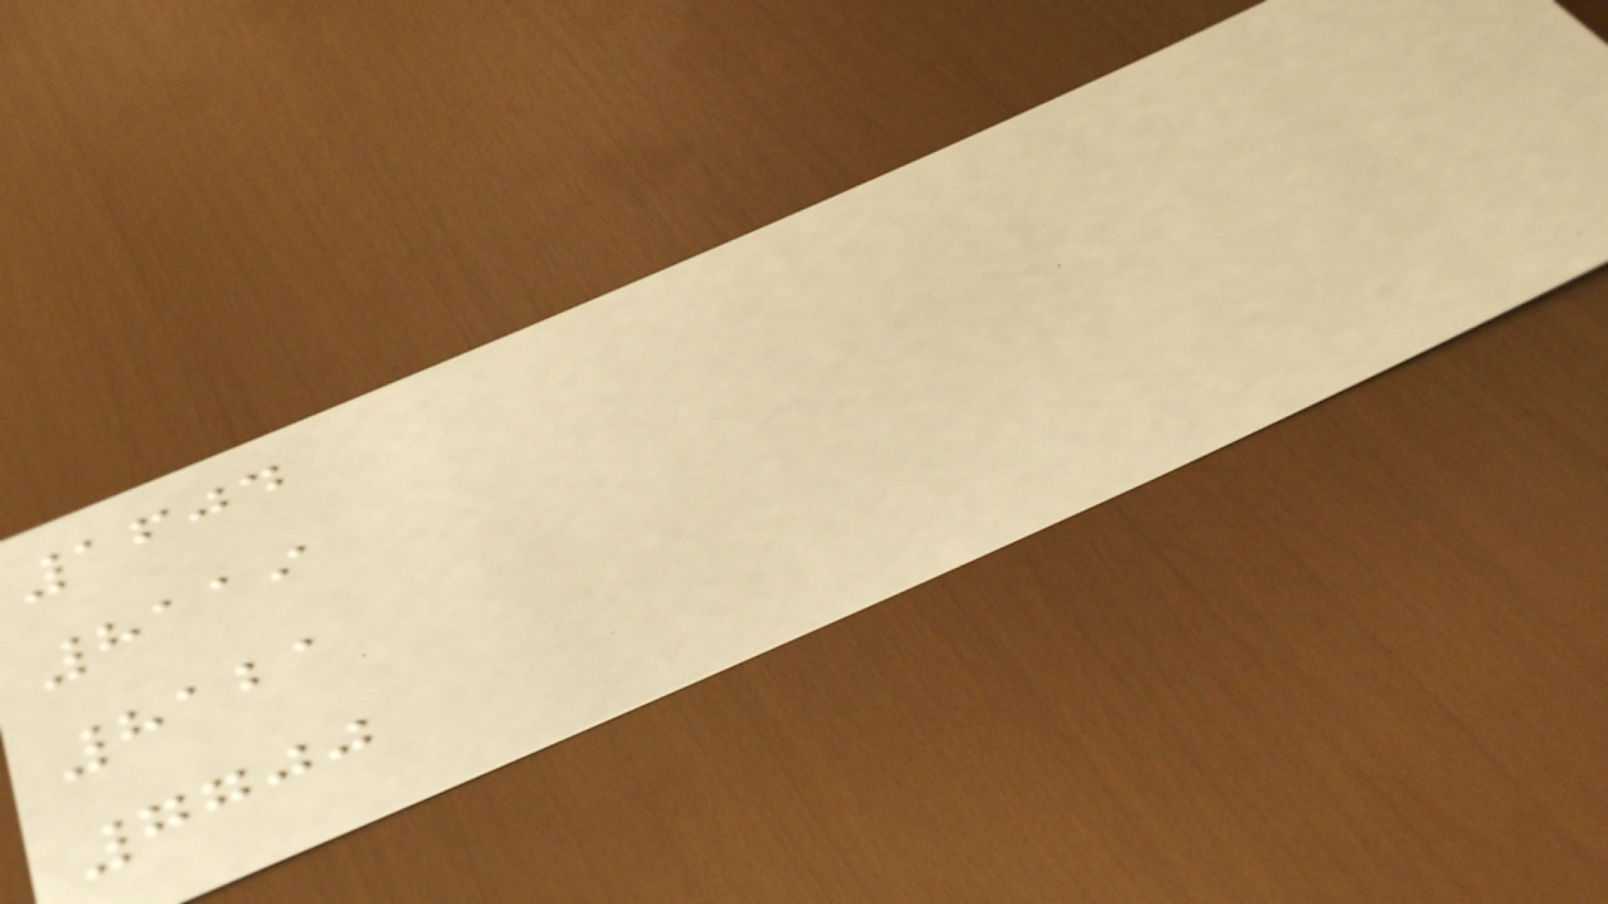1604
8119
8121
7700
